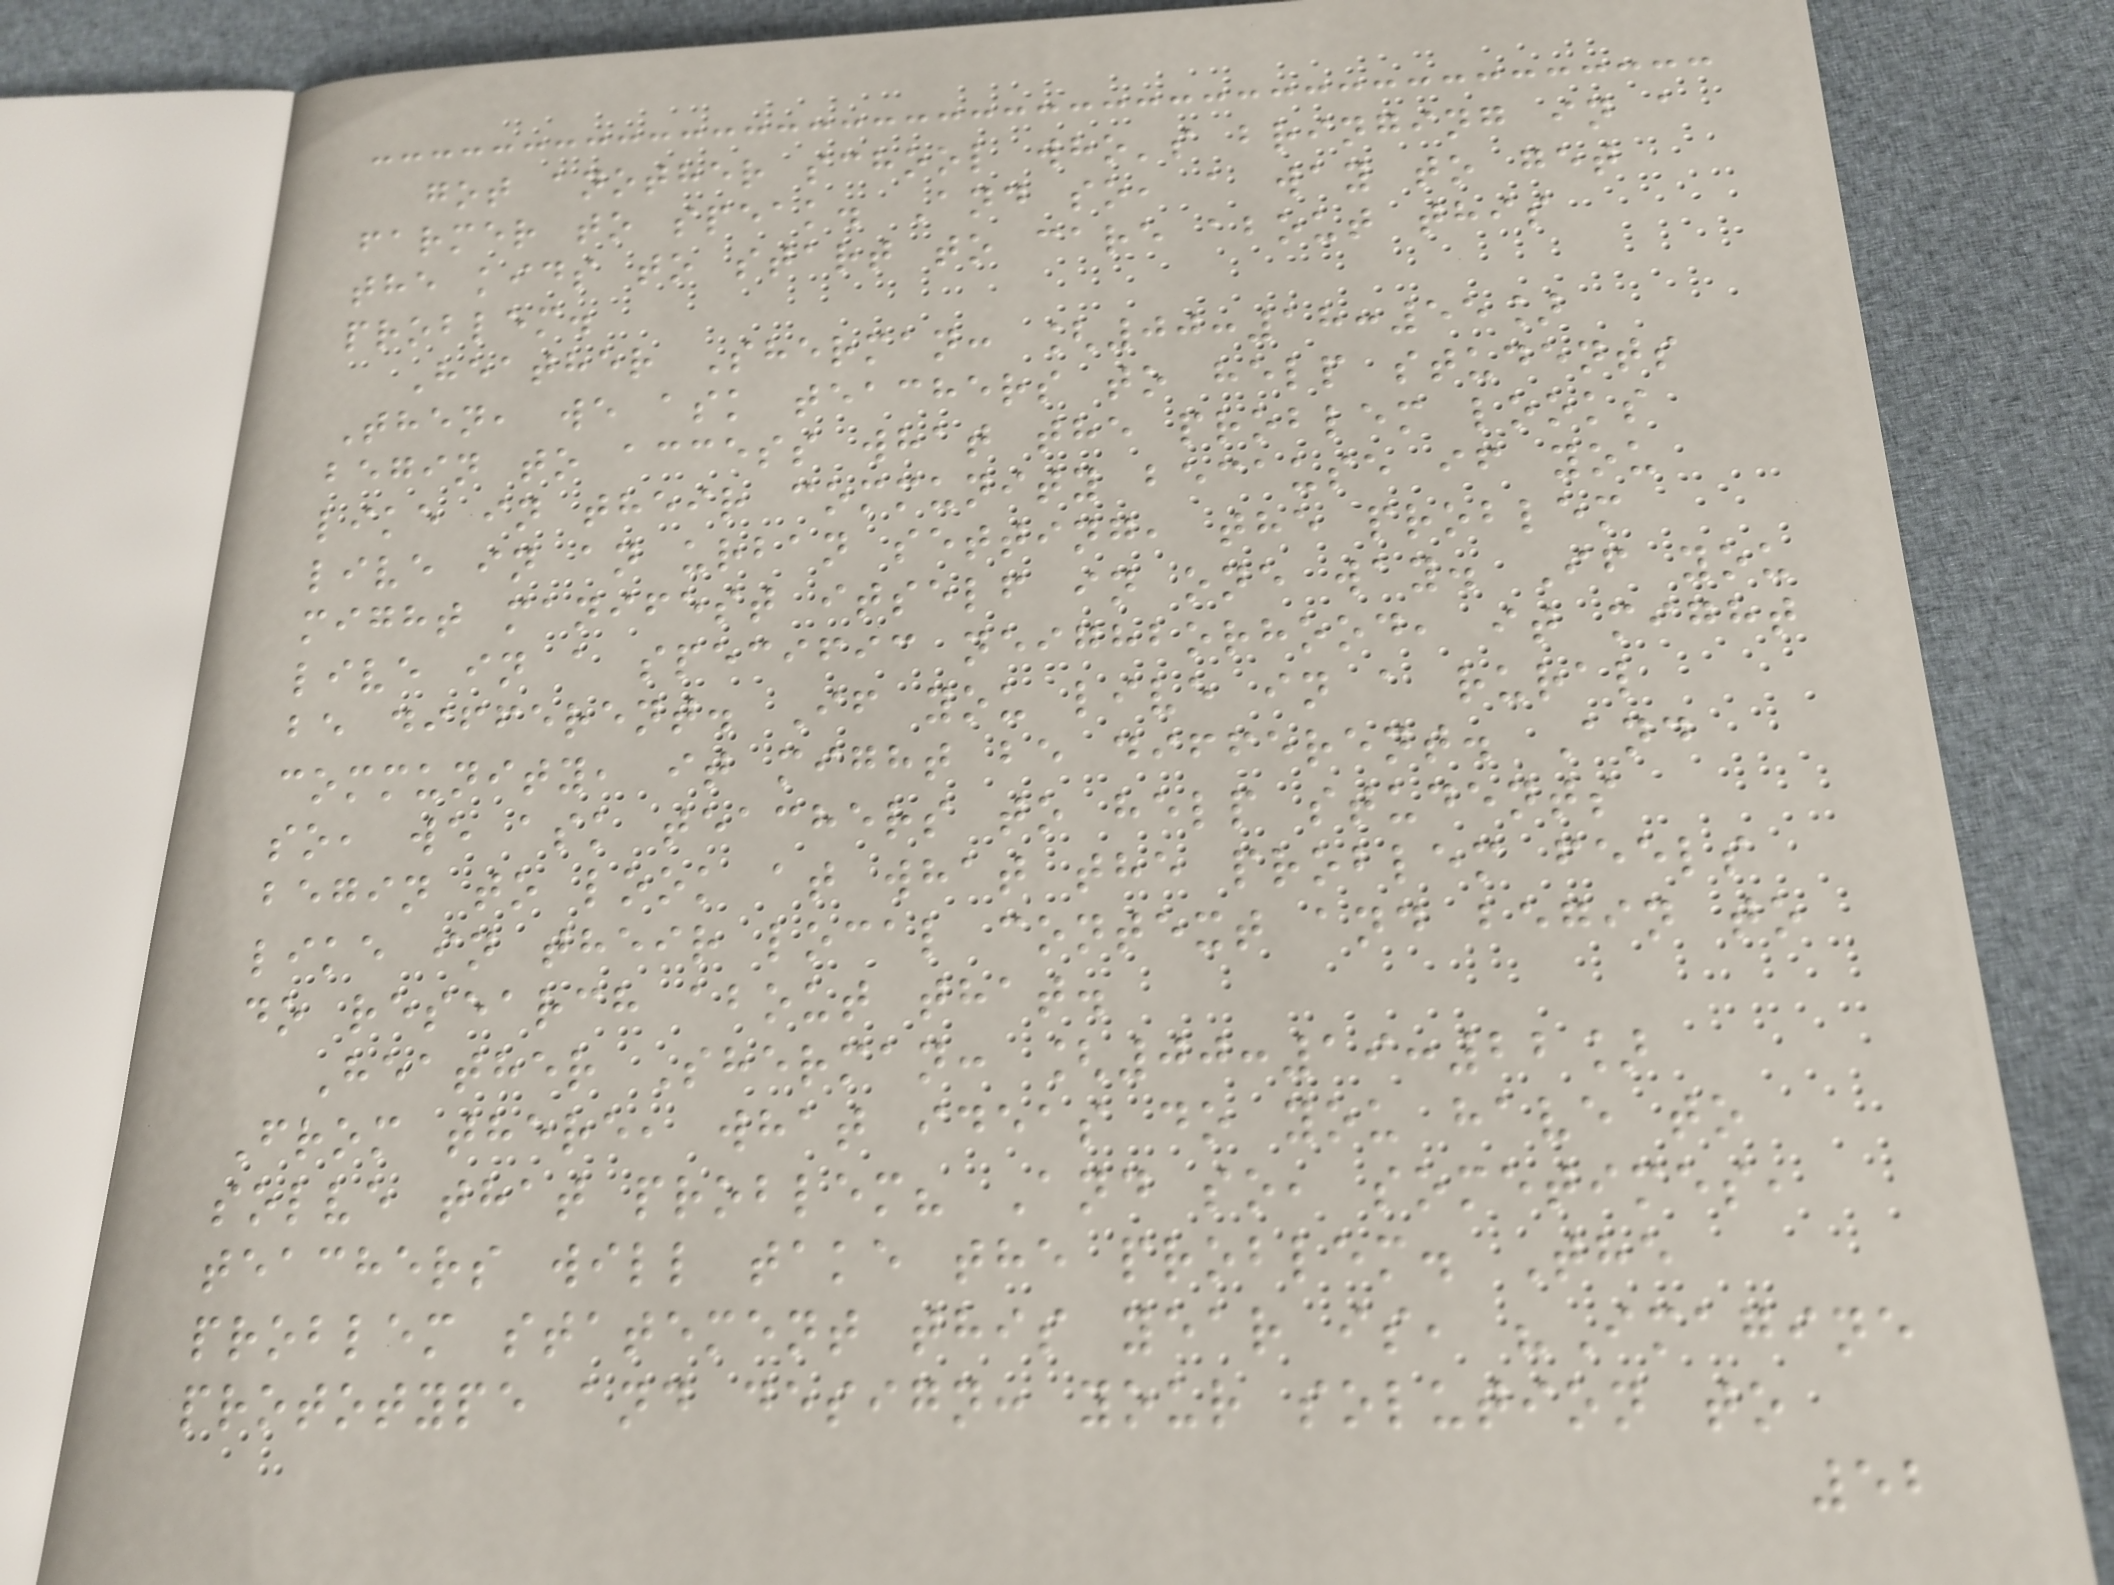got another school who's bringing in a
farmer to speak. And so, a way to get
the kids to start to care about this
problem.
Heather Sherman: [00:18:55]
Then, we ask teachers to help students
begin to access what the problem looks
like in their community because if you
live in an urban setting, the problem
might manifest itself in one way. If you
live in a specific neighborhood, it might
be different. If you live in a rural
community, it might be different. And
so, we ask teachers to help students
begin to look at what the problem feels
like in their local context and begin to
do research about that.
Heather Sherman: [00:19:22]
From there, what ideas do you have to
solve that problem? And so, sometimes,
teachers will take the problem. The
problem statement this year is, "Imagine
prototype and design: your solution to
52
